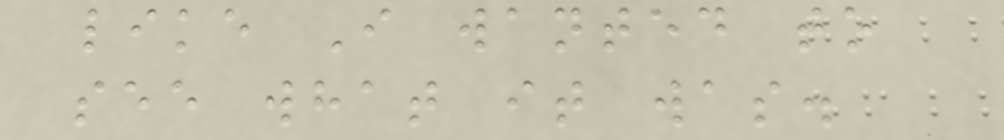like I wanted to
see what it was.
